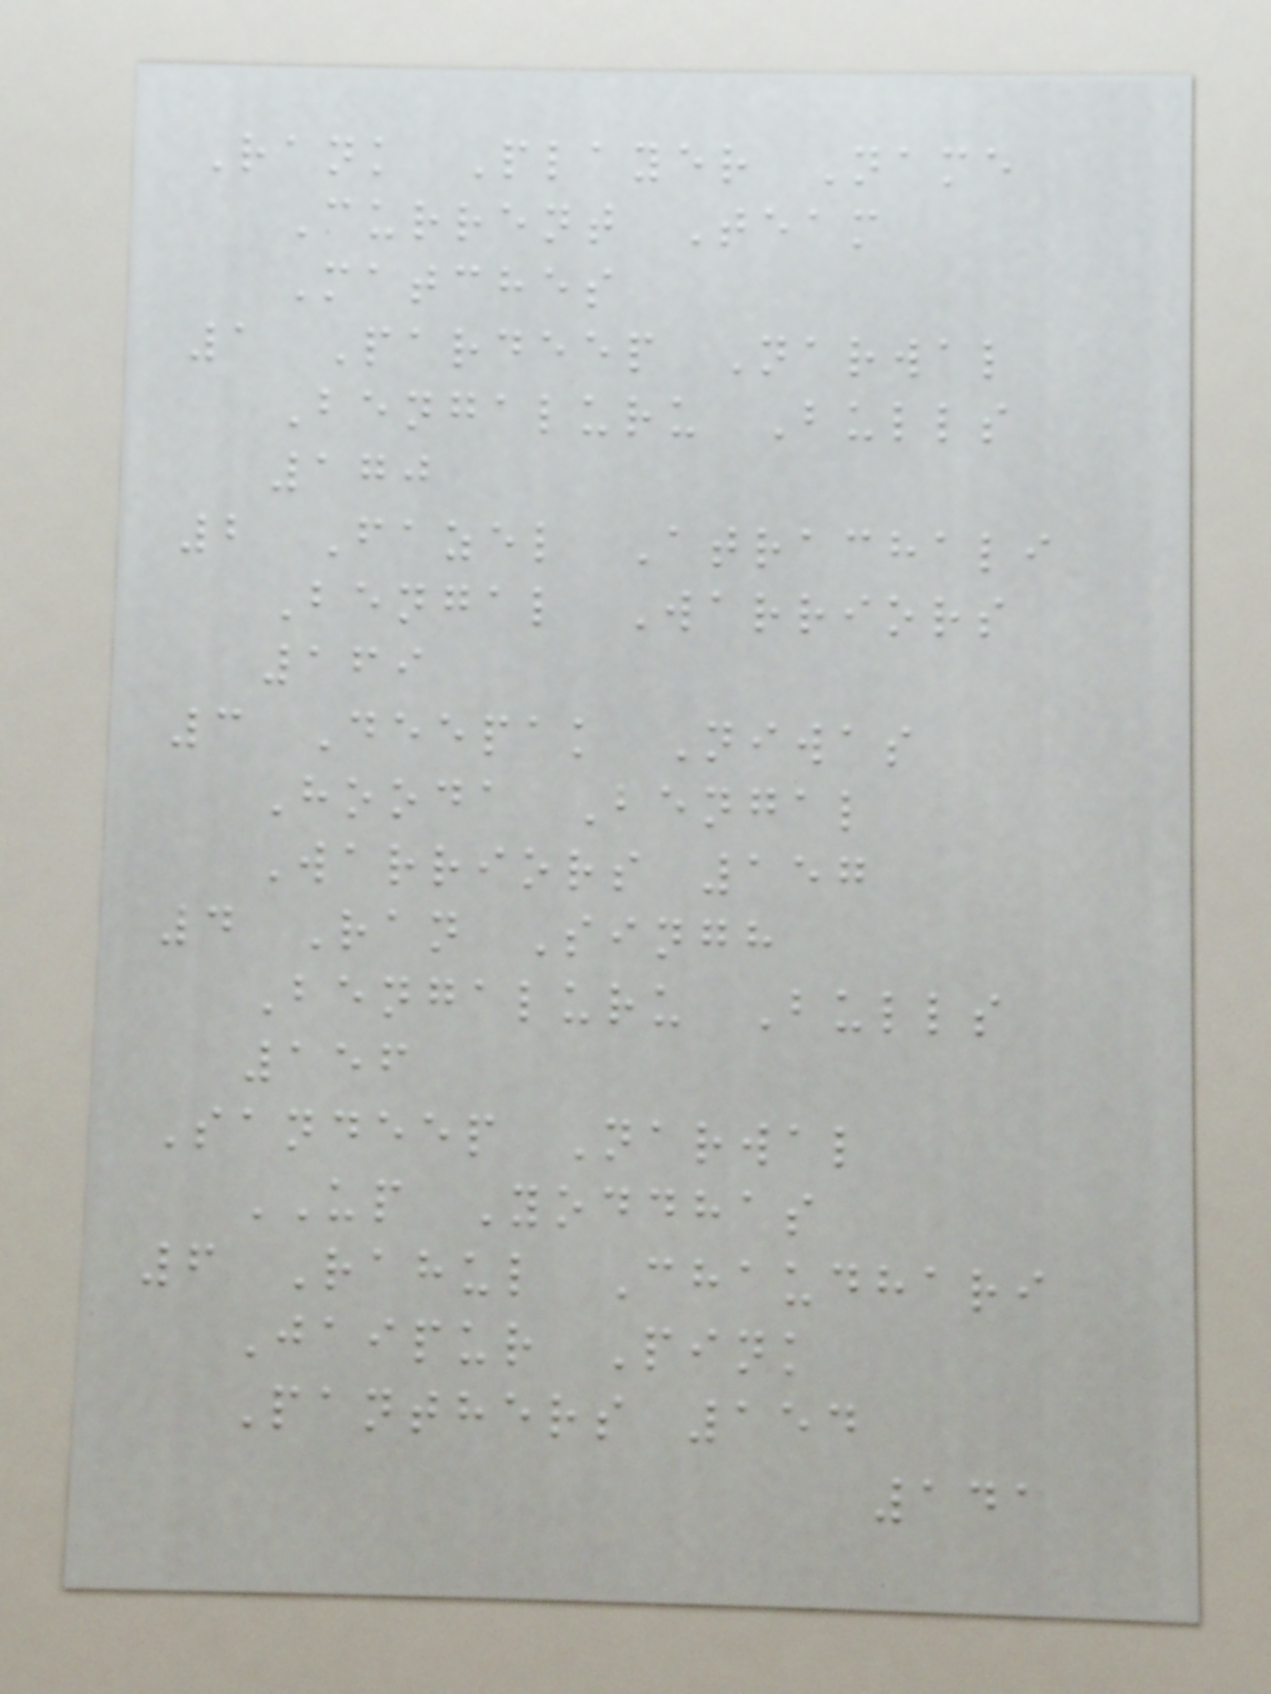Rank Player Name
Current Team
Matches
1 Pardeep Narwal
Bengaluru Bulls
170
2 Fazel Atrachali
Bengal Warriors
169
3 Deepak Niwas
Hooda Bengal
Warriors 157
4 Ran Singh
Bengaluru Bulls
156
Sandeep Narwal
UP Yoddhas
6 Rahul Chaudhari
Jaipur Pink
Panthers 154
141
